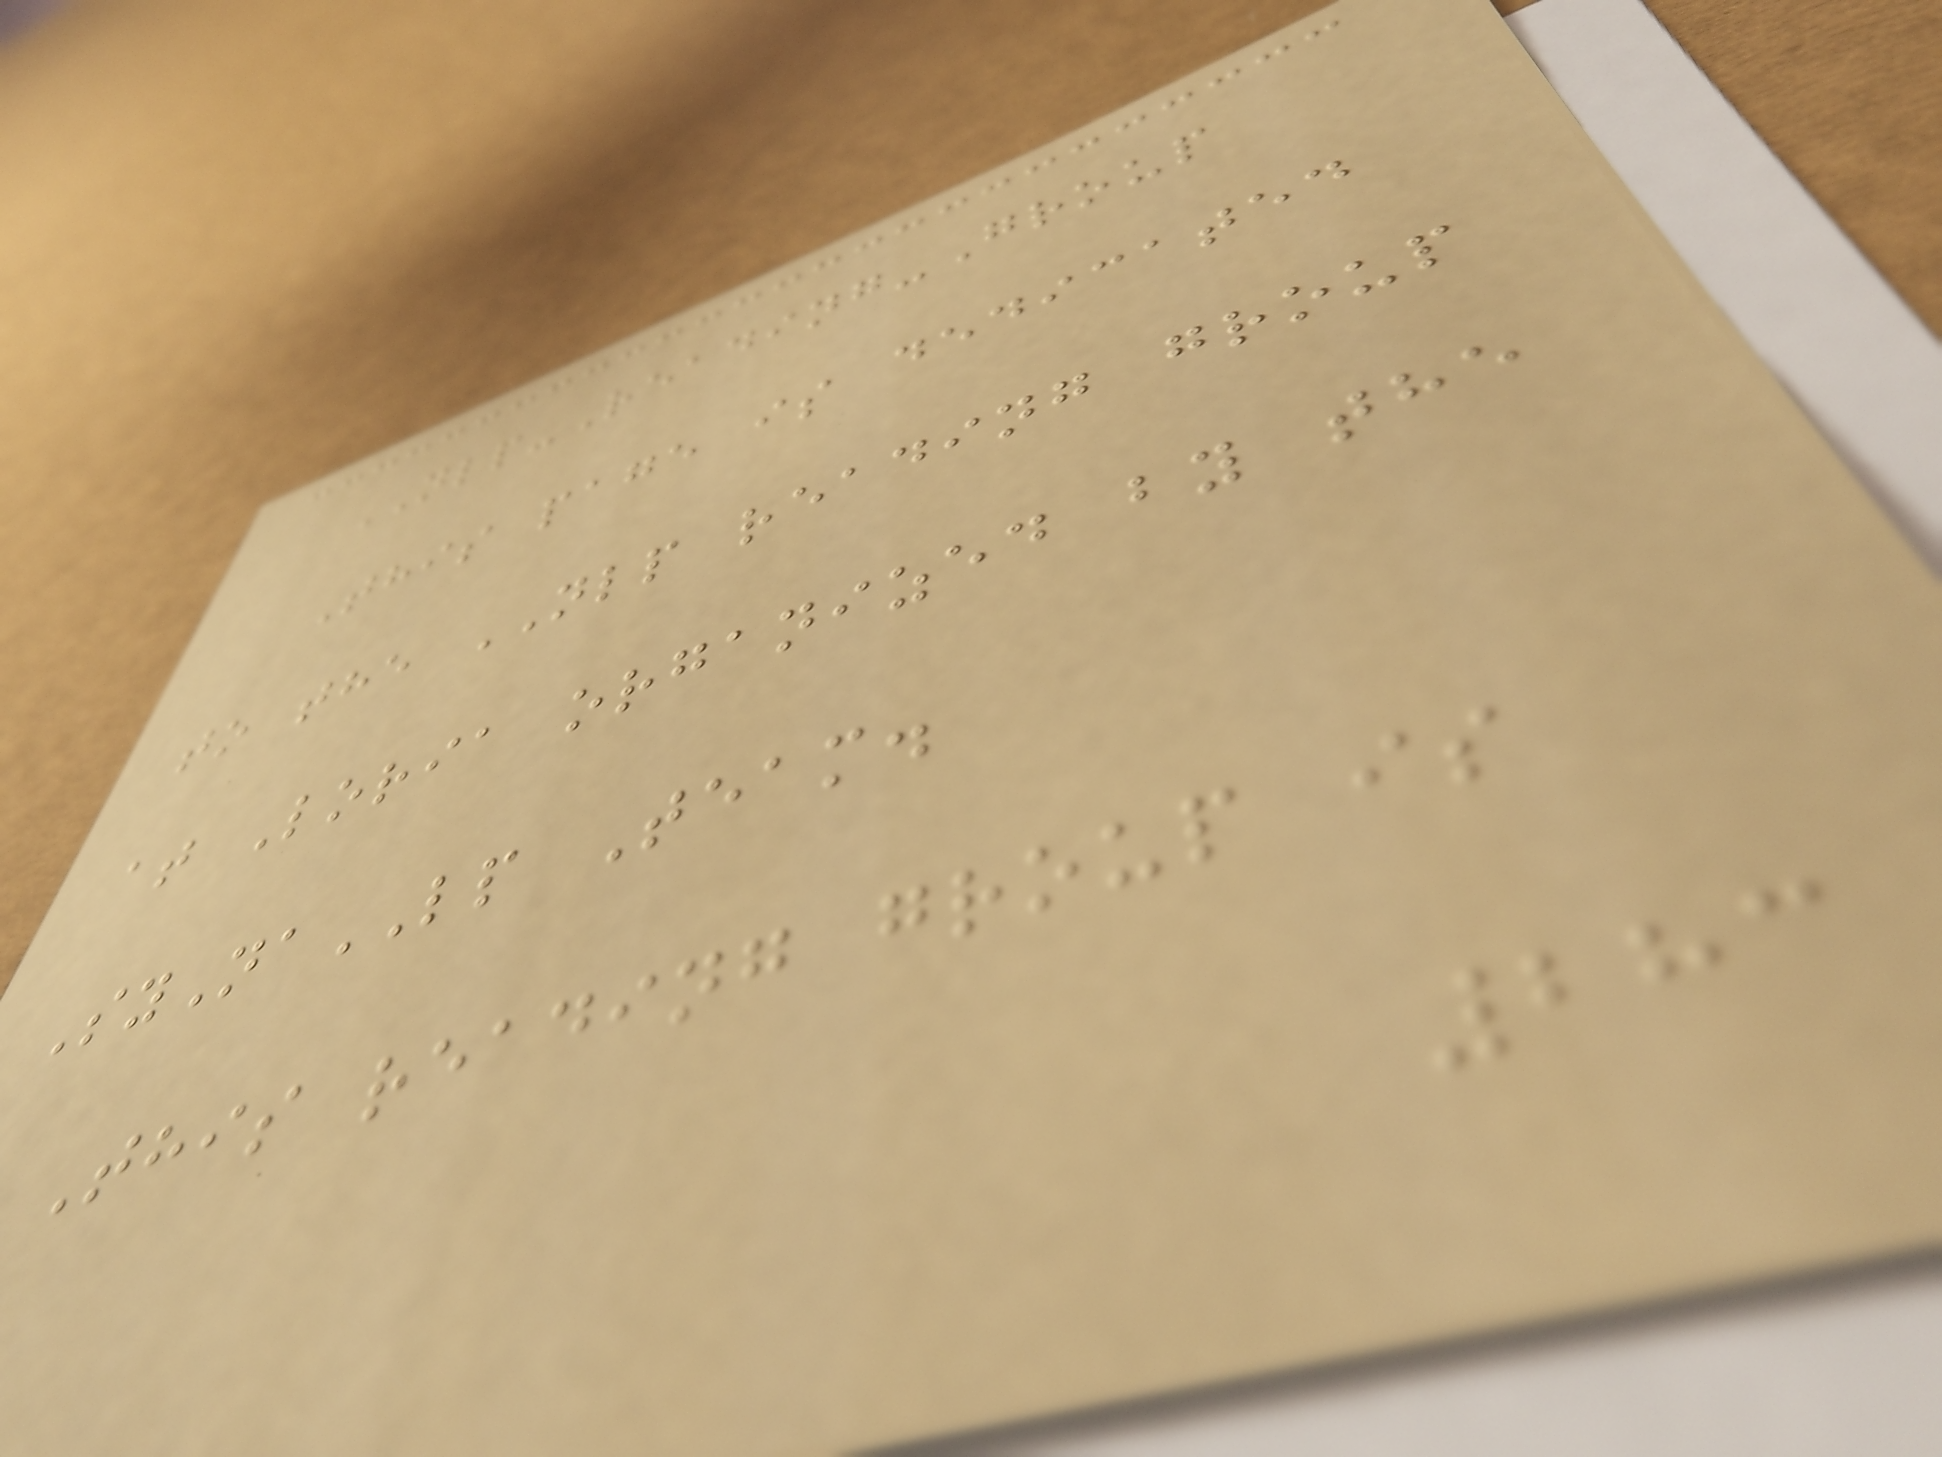NLP-Reading-Group
This page is dedicated
to the NLP reading group
at Loria organized by the
SyNaLP Team.
This reading group is
283
